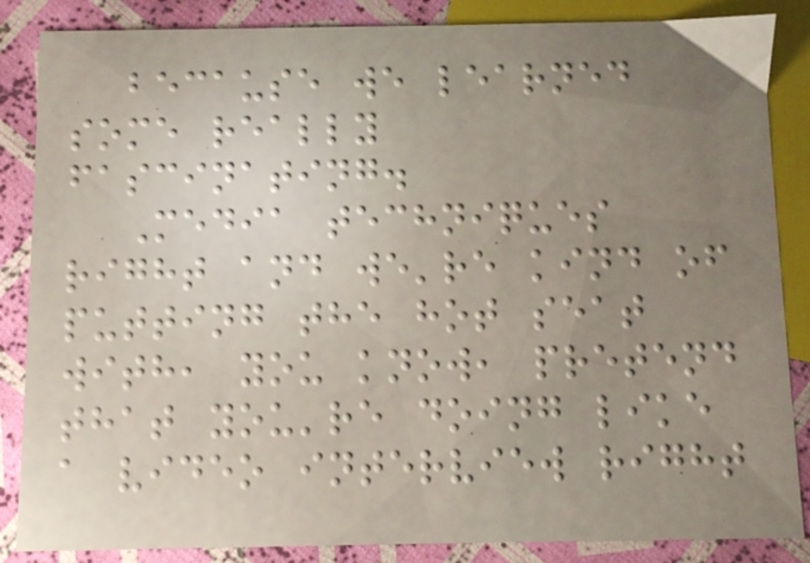because we learned
some really
fascinating.
Media techniques
right and we're kind of
putting the hot seat
with, you know, pretend
that you're doing like
a video interview right
